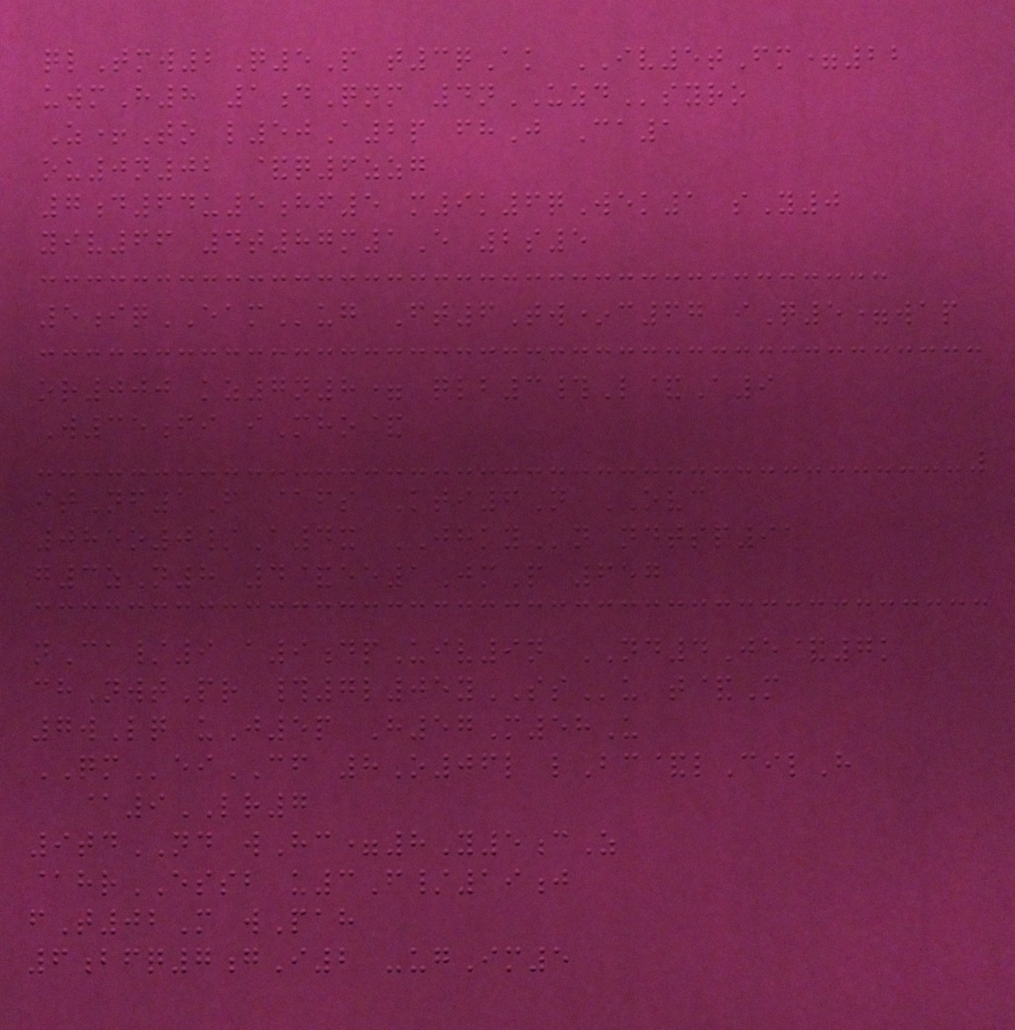qlTmw2Q5P t3qAk IV5tFm=22
uwmH8 1dQnm 4nUZDsyro
Z+To l50A2p fhJ Ca1
ou0n02 &q6zzg
7d64u5hf5 m9k6qWek1 sY0
yiv66 4t87m1E 2s5
5iqEAMug Ft6Tw*c67 iQ5=wap
or000 kz7n8= qlb3#L&A9
W35fi iMho&
itNf1F @fs Kti6N OVC
085o0/A4x JHKYn ndtsp91
g3zN8 4&ee1JmP 657
nCa/9 a9dpUiv9n ND4Je&7k
chNwtPr #7l05ySSu t&M
7wLq uJ5p H57M58U
QMeiCF 8O06l lBc&lCilH
@9LR7
9tdND wHc=8Y5cZ
@hrESSB u3F/19j
fT02M wPah
6bfq7gI2 -ugIm5
